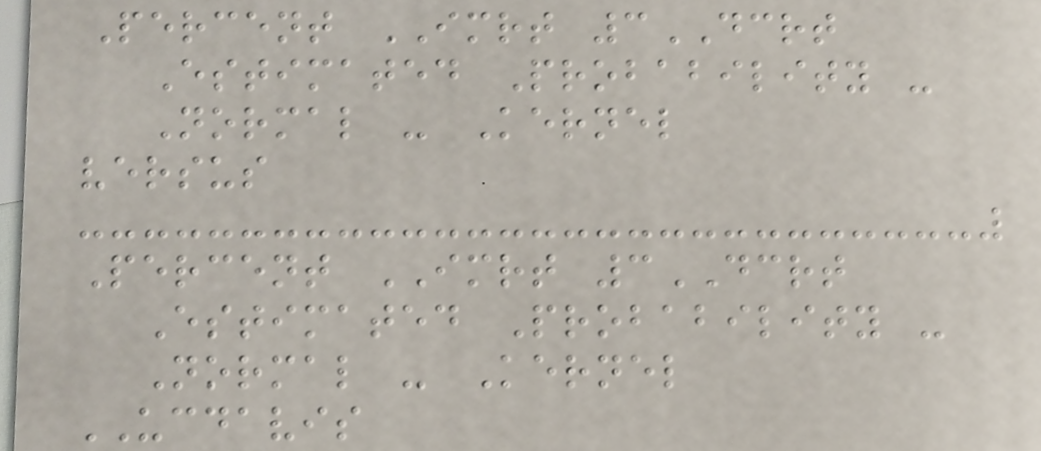Percent IMRT 3DCRT
Estimated Probability -
Normal - Kernel
versus
Percent IMRT 3DCRT
Estimated Probability -
Normal - Kernel
UCDAVIS
